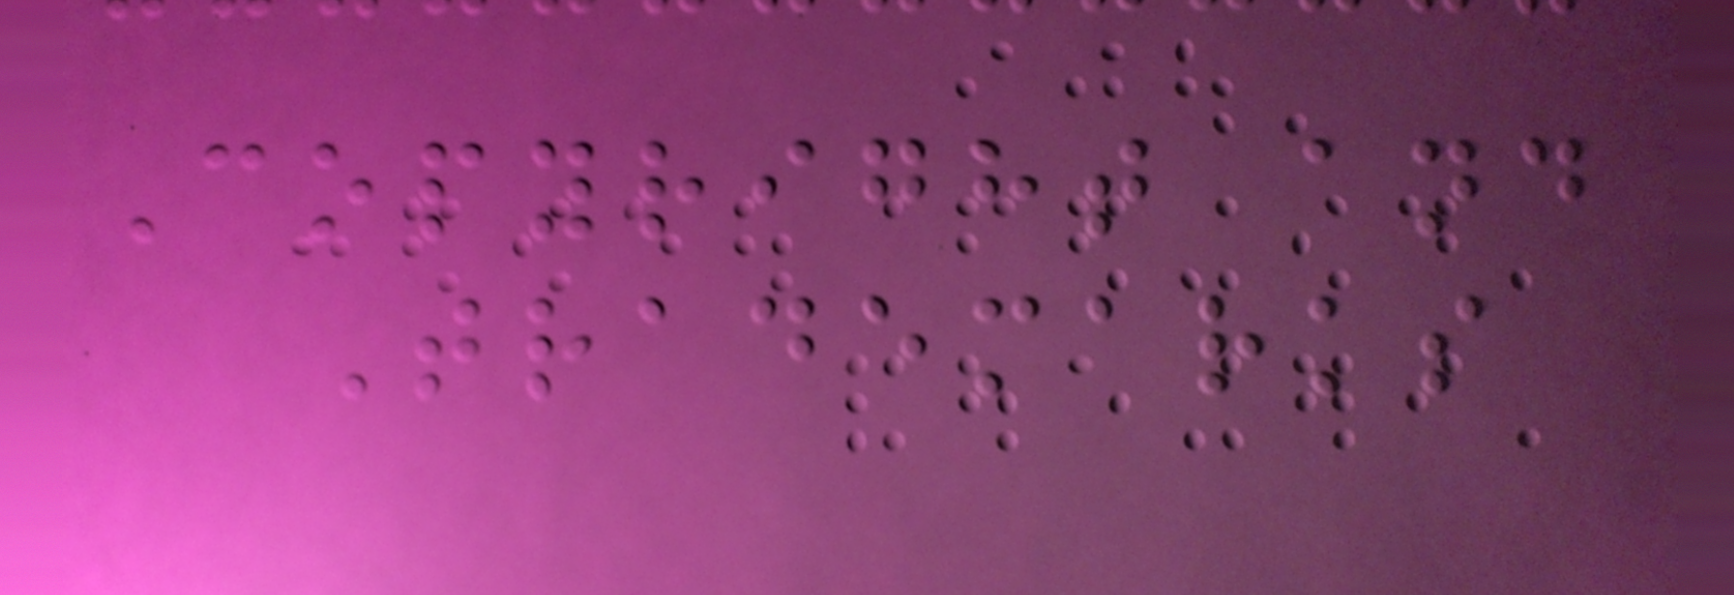Copyright and
Trademarks
